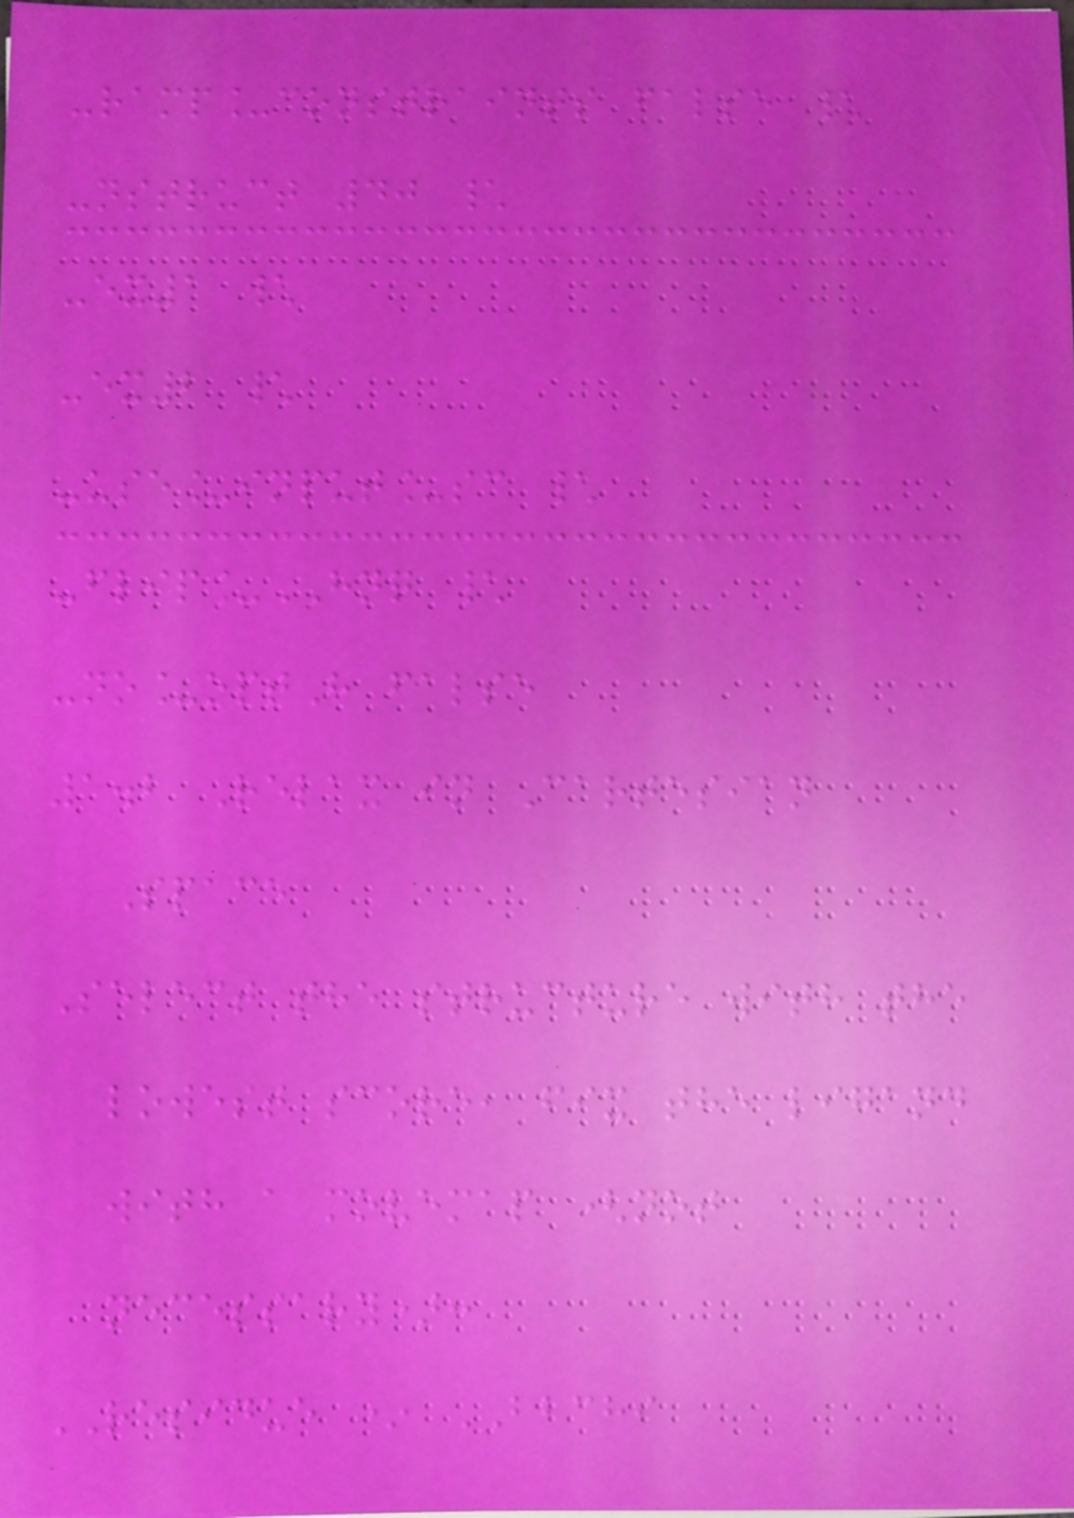-ramp_constraints false \
-nstruct 40 \
-ex1 \
-ex2 \
-use_input_sc \
-flip_HNQ \
-no_optH false
1.2 Relax in Cartesian
Space
Select the structure with the
lowest score, fix the ligand
with a movemap (not
necessary):
RESIDUE * BBCHI
